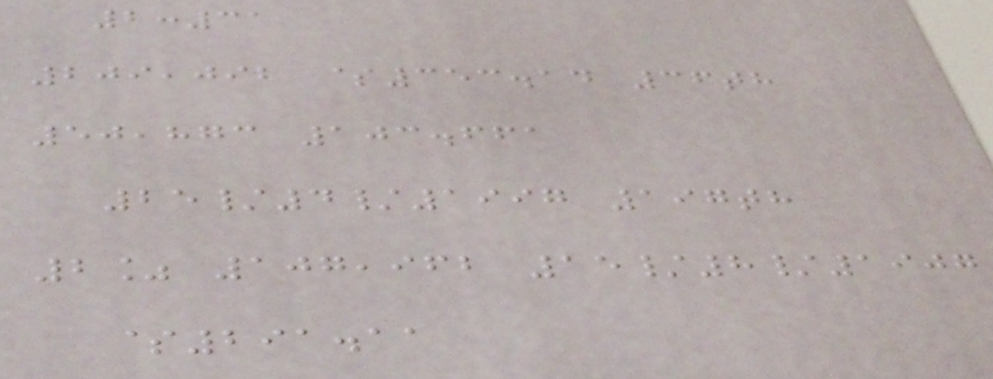2:31
209,092 $353.14 36th
50,873 103.661
25/4/1997 197th
2% 107,962 15/8/1907
$291.11
